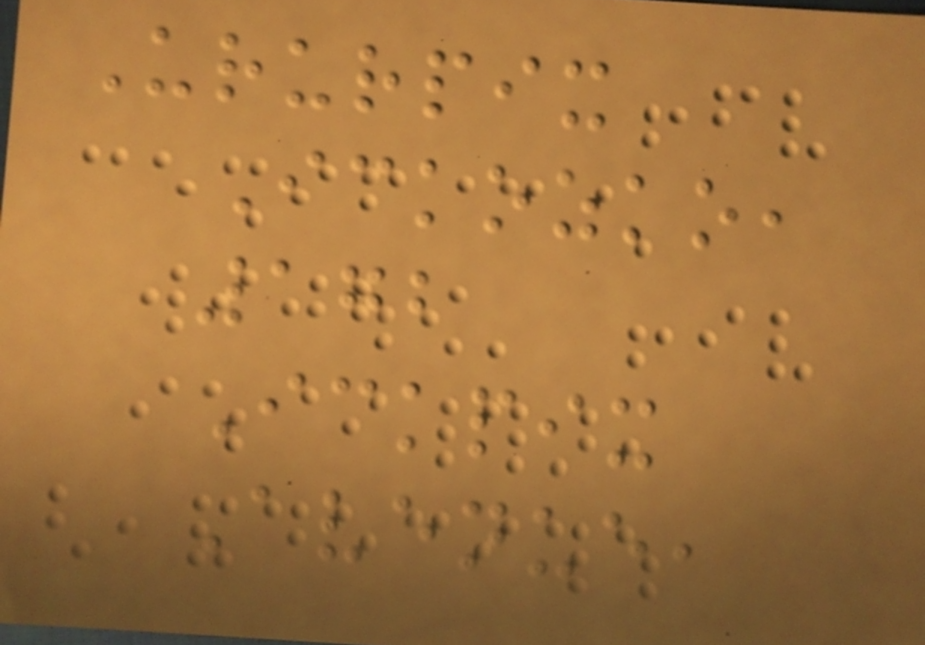Ururpix
Ickozko,
172
Ickpix
Avenue,
